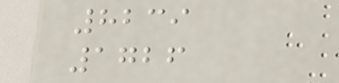8239
1726
